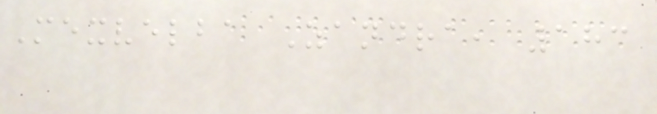Mexvelba Zandra, 183
